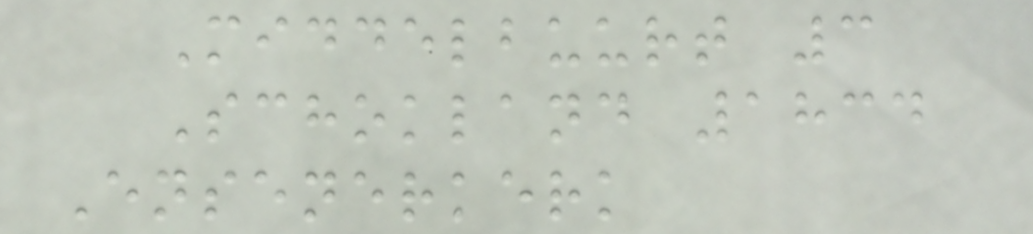Middelbuurt 3
Schokland 1834
Ensenerkerk
